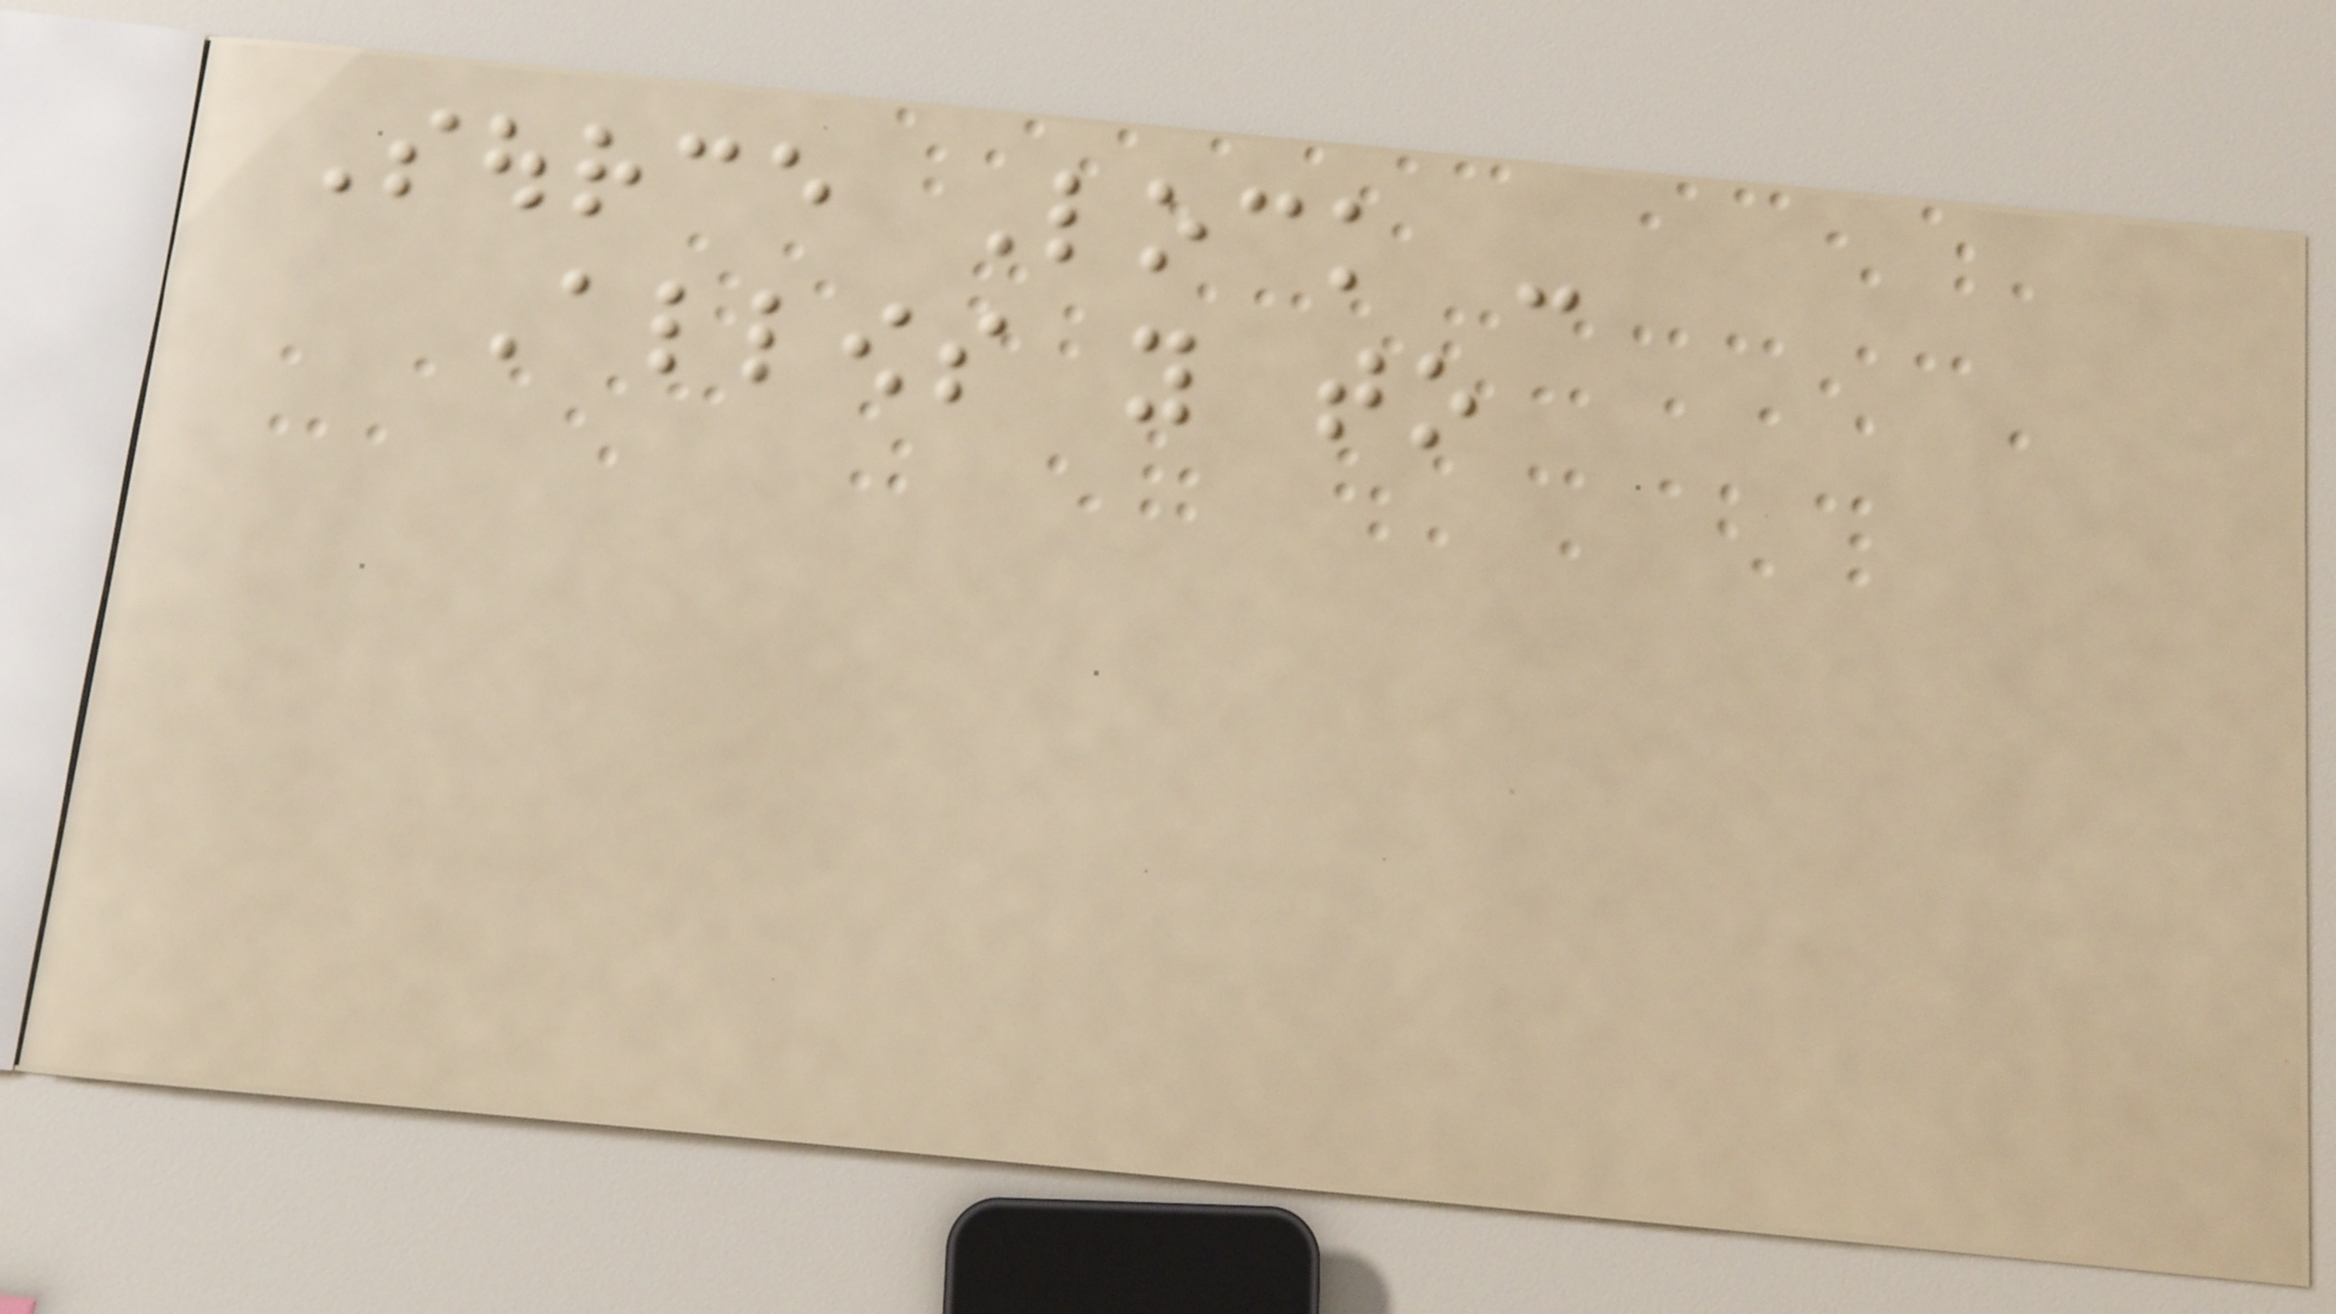Source Lock -
Allows you to
